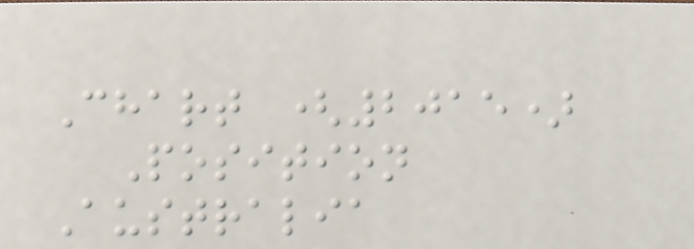Chart (2015)
Position
Australia
